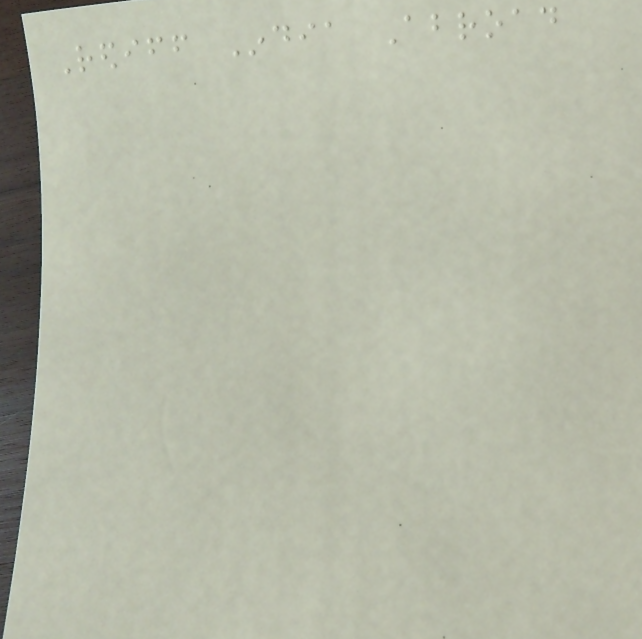Rediff India Abroad
